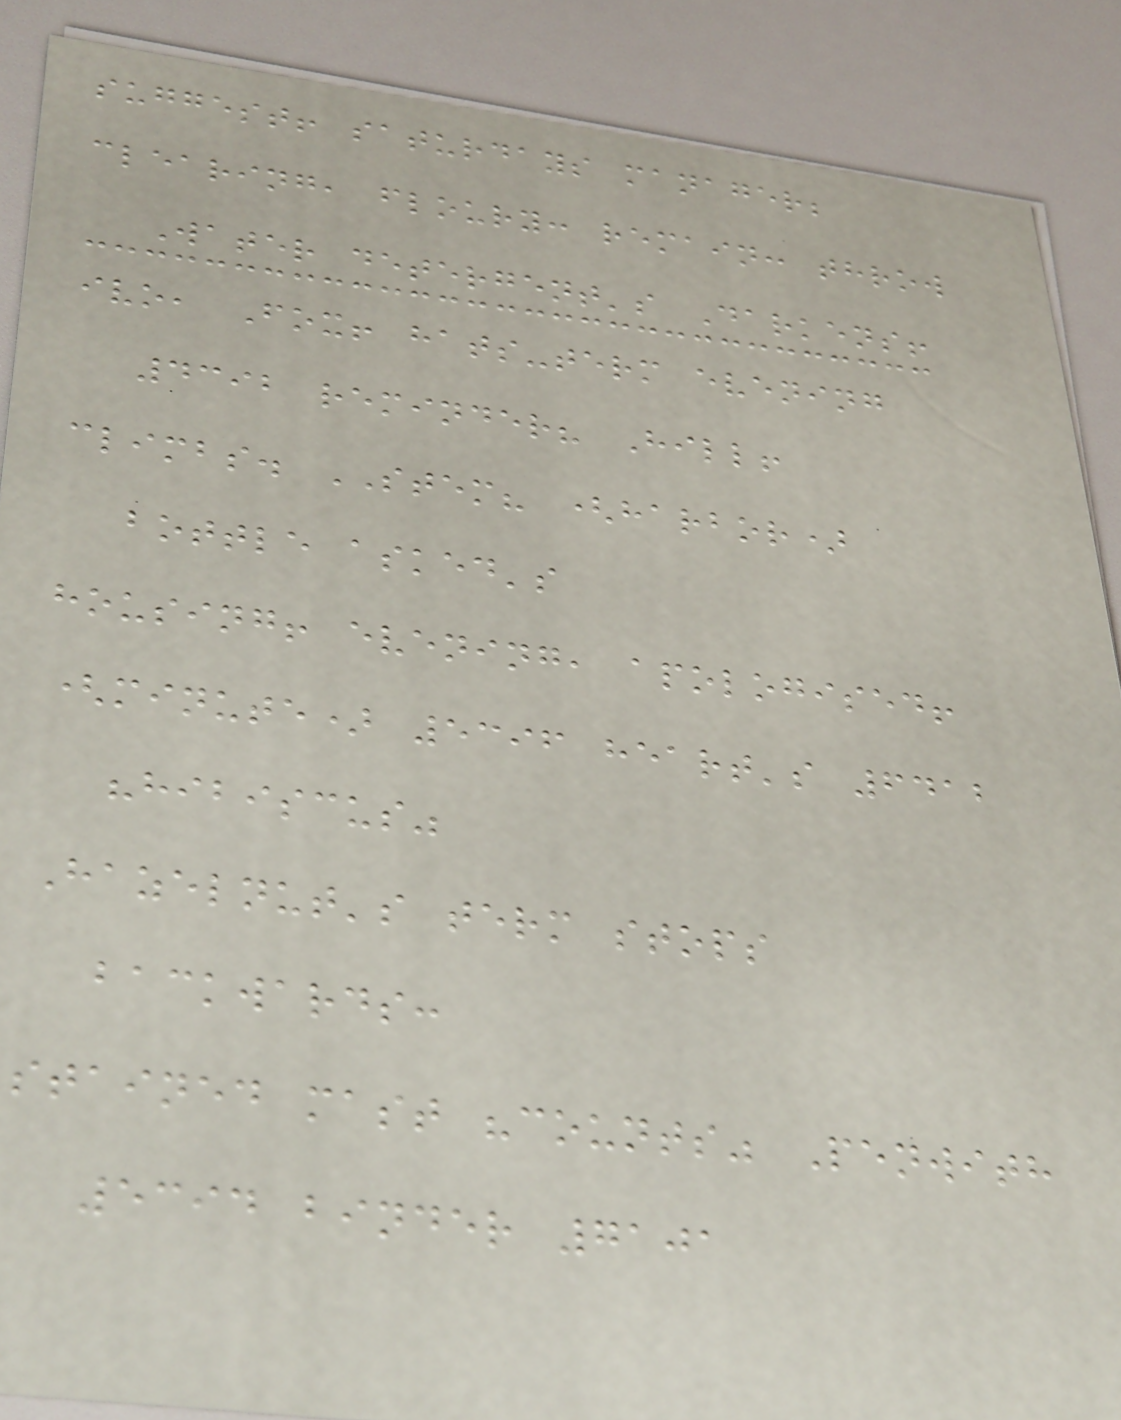suggest! saturdays manager;
clearing, floury: remain: throw
Water detergent's Darkens!
ivo, Fox! hats-term evening
4392 reminder? Hill!
climbs. STEM? (harbor)
bottle asked's
housing! evening, apologised!
(minute) 5396 heart's 6412
"hibiscus"
Hazelnut's term stops
backwards:
stained mast "counts" Penwith
5394 binder 7101
